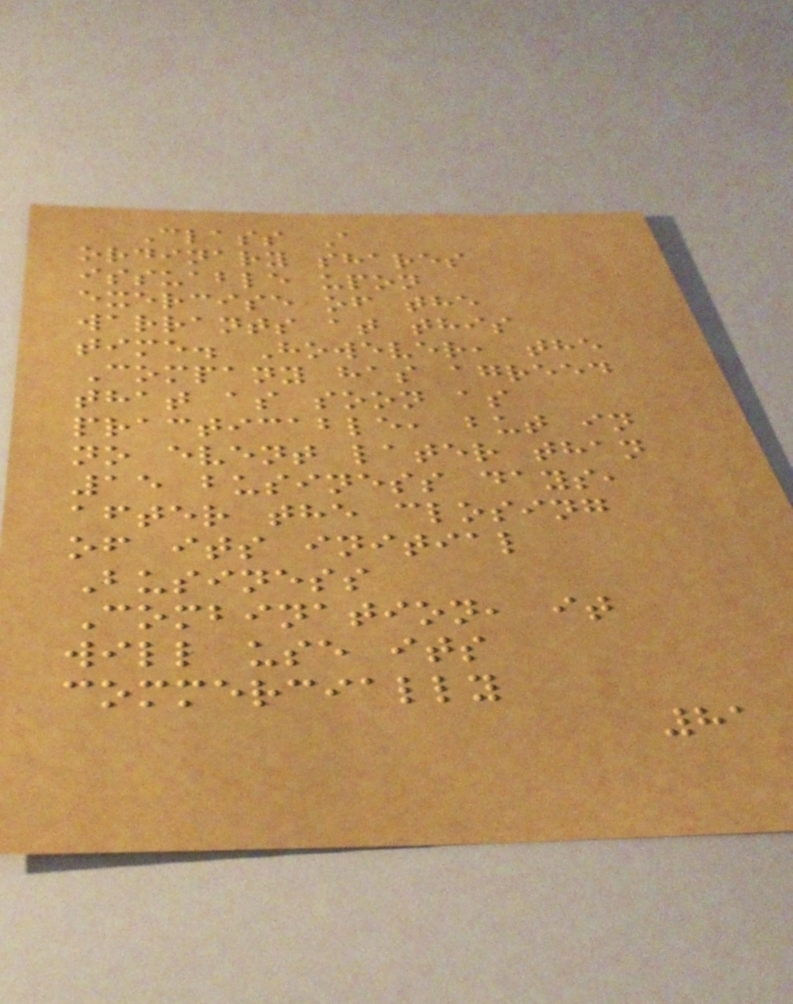Class A
ordinary shares
issuable upon
exercise of the
warrants at this
time. However, the
Company has agreed
that as soon as
practicable, but in
no event later than
15 business days,
after the closing
of its initial
Business
Combination, it
will use its
commercially
81
